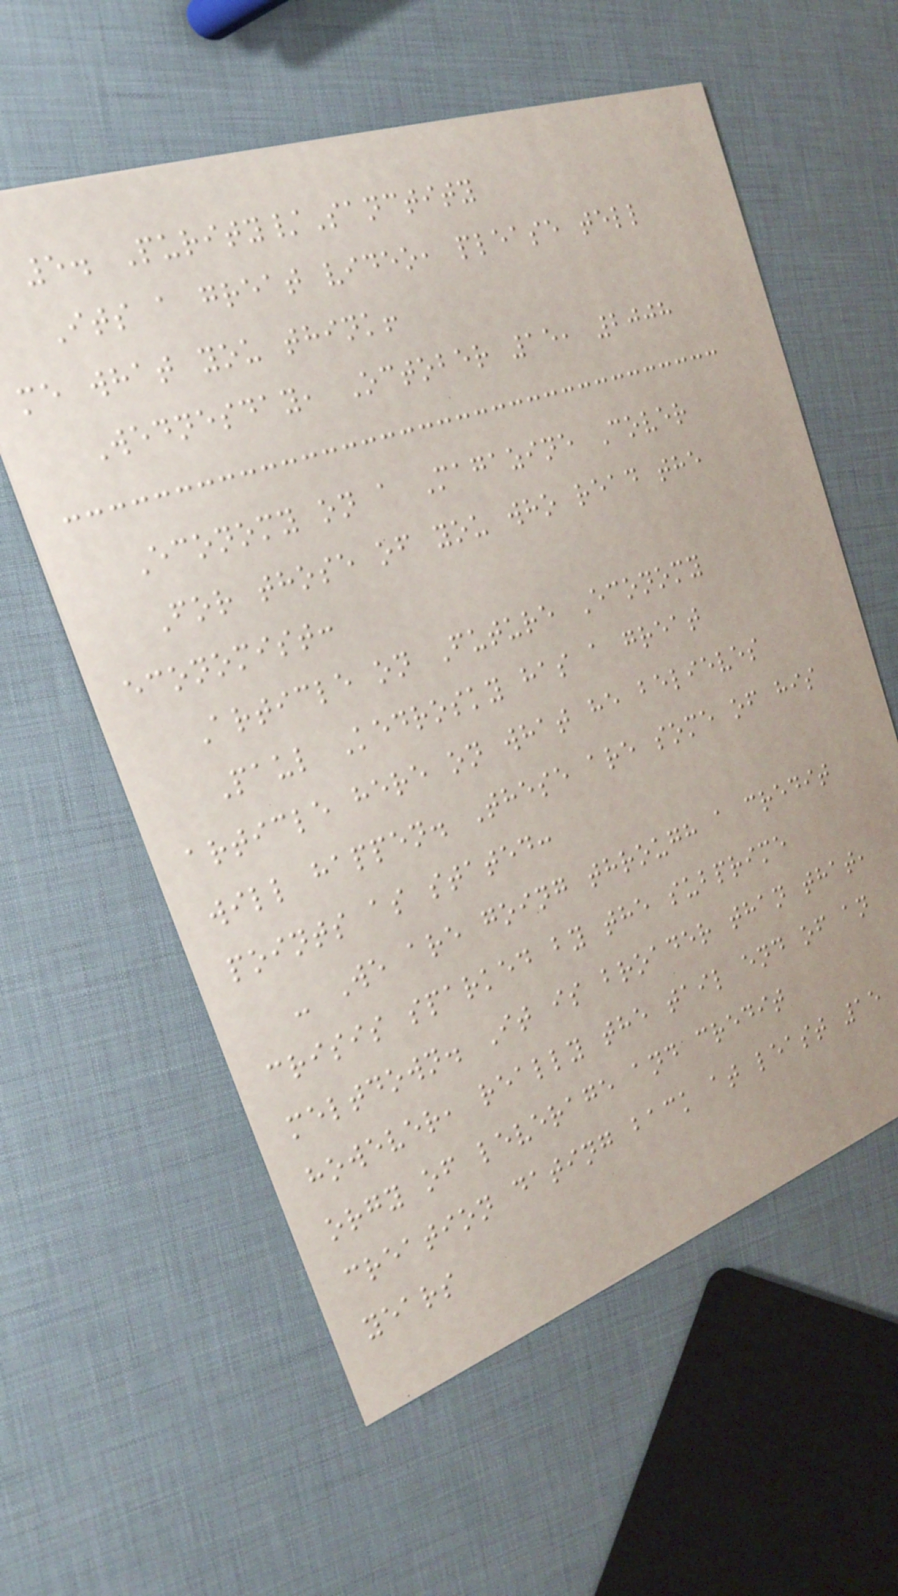5. Purity/Sanctity
Its a great video, please tell
me what you think!
Wednesday, October 15, 2008
Economy on a Magazine Cover
For those of you who read the
economist:
Article on Future Economy
Paul Kedrosky has a great
article here on what he believes
will happen. These are some of his
points as stated:
- We are going through a credit
crisis sparked by the subprime
meltdown. It is broader than that,
however, really the tail end of an
orgy of leverage and credit
creation dating back at least 15
years
